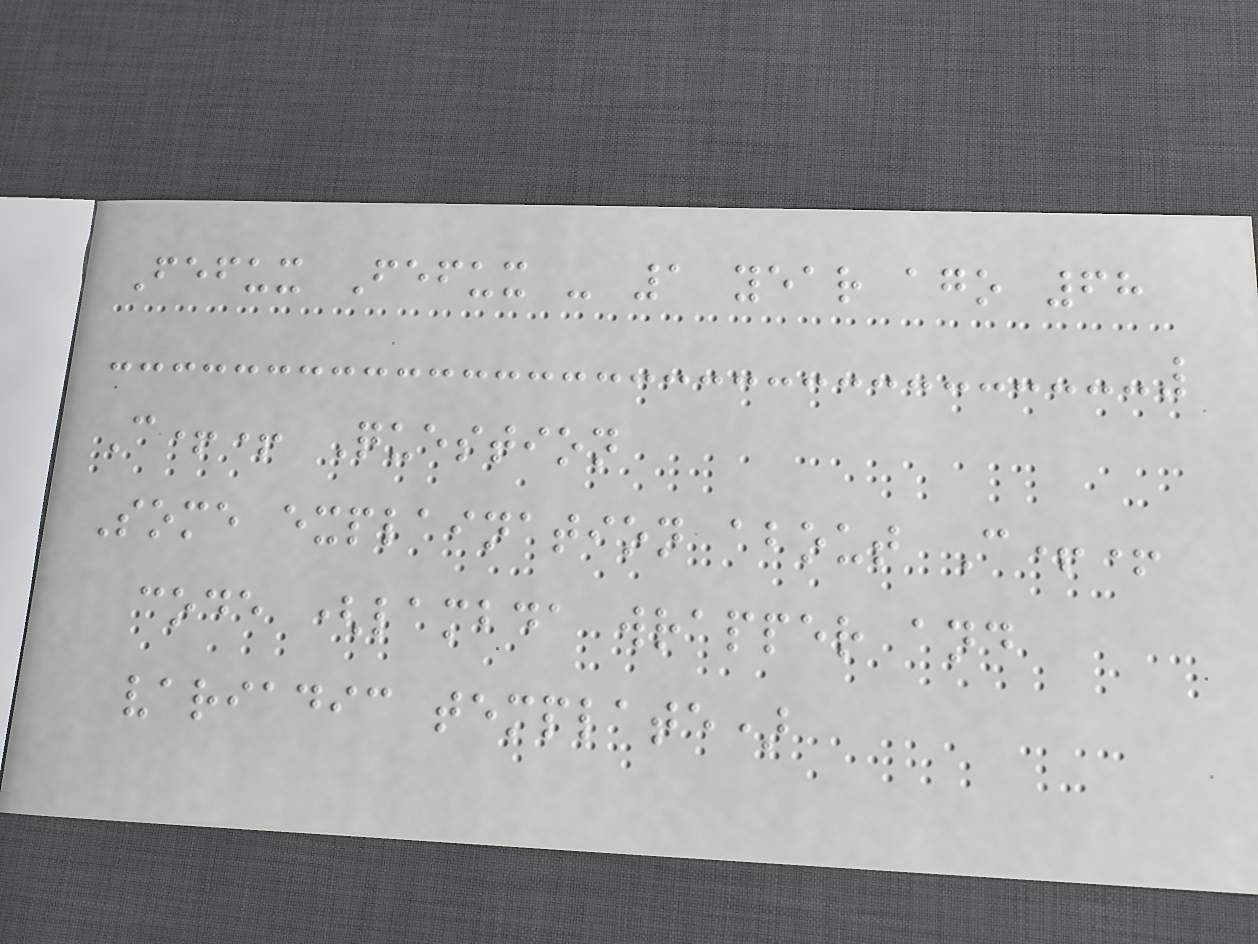Fefux Fefux - 1 year ago 68
C++ Question
Some explaination about C++
code (lambda wrapper and
variadic template)
